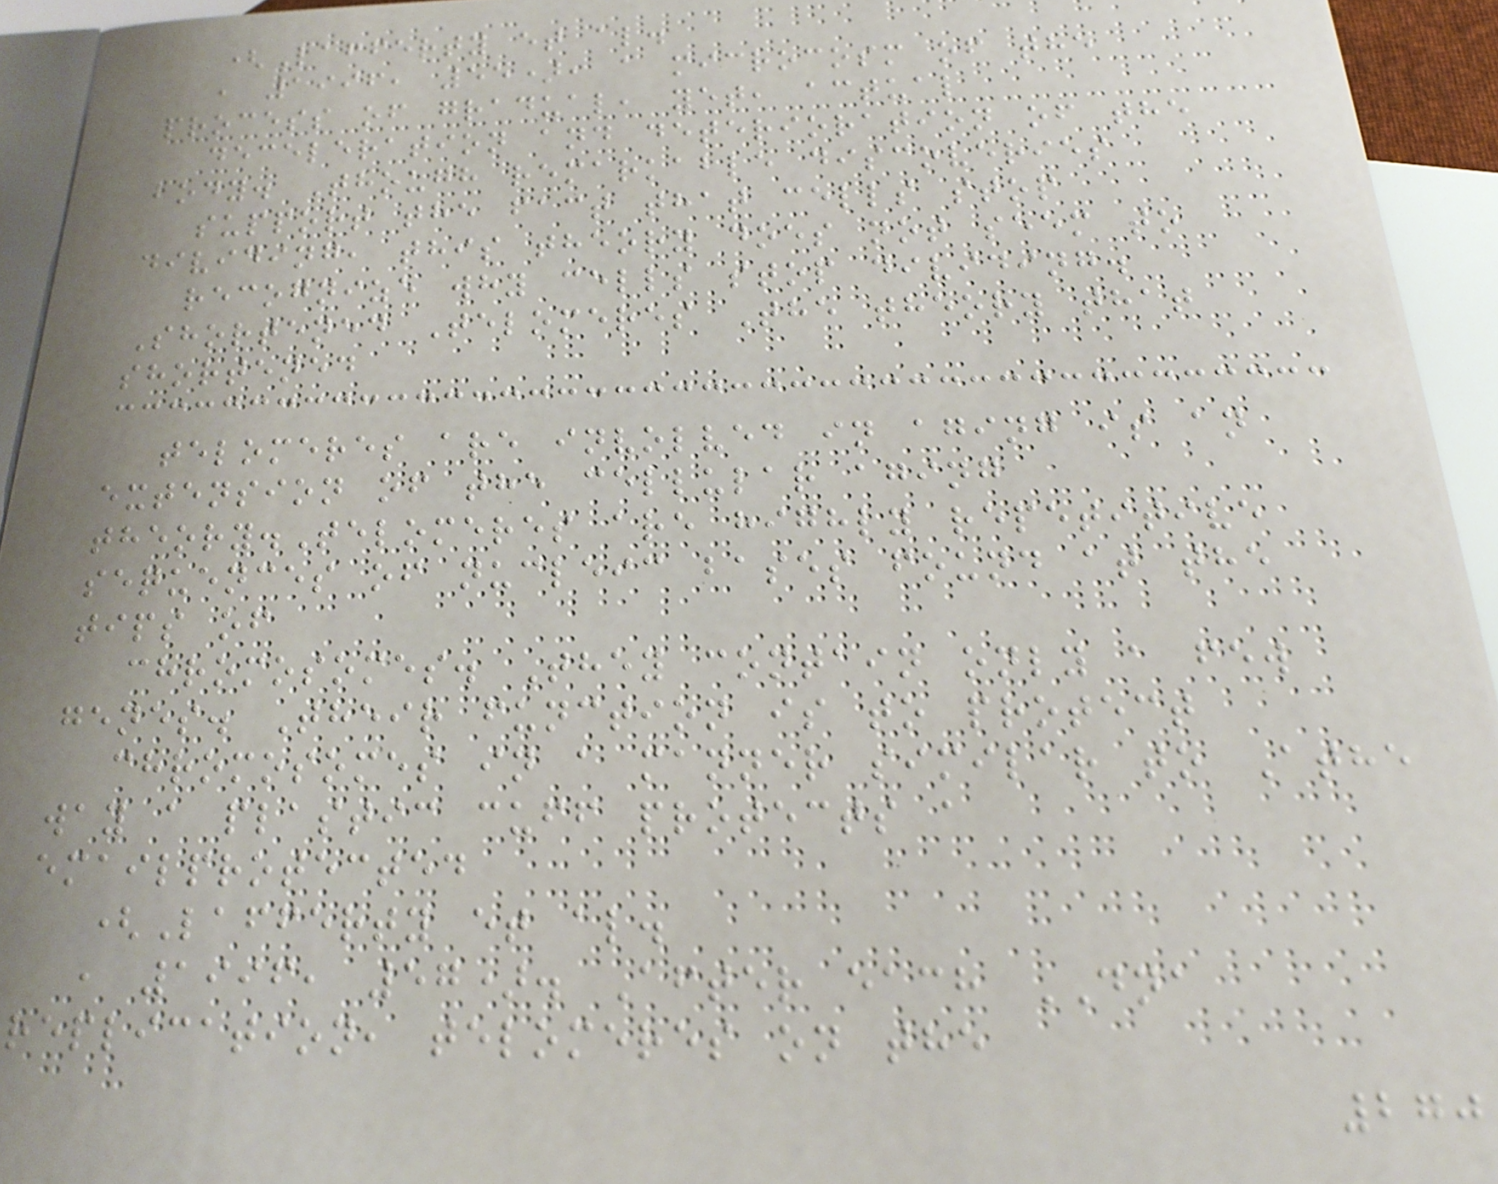(Lafferty et al.
, 1996, 55), a microcosm of the
process of gradual, yet, actual
deceleration and deterioration of the
body. Though remarkable discoveries
support the fact that cells stop
dividing, this theory does not seem to
recognize why cells stop dividing.
Shortened Telomeres The theory that
shortened
telomeres are involved in aging is an
extension of the cellular aging
theory.Telomeres are highly repetitive
sequences of nucleic bases found at the
tips of
chromosomes. They contain only a few
genes. Their function is to protect
chromosomes in a manner similar to Athe
way a plastic cuff protects a
emailprotected
(Lafferty et al.
, 1996, 57). After each DNA
replication, telomeres on the
270
